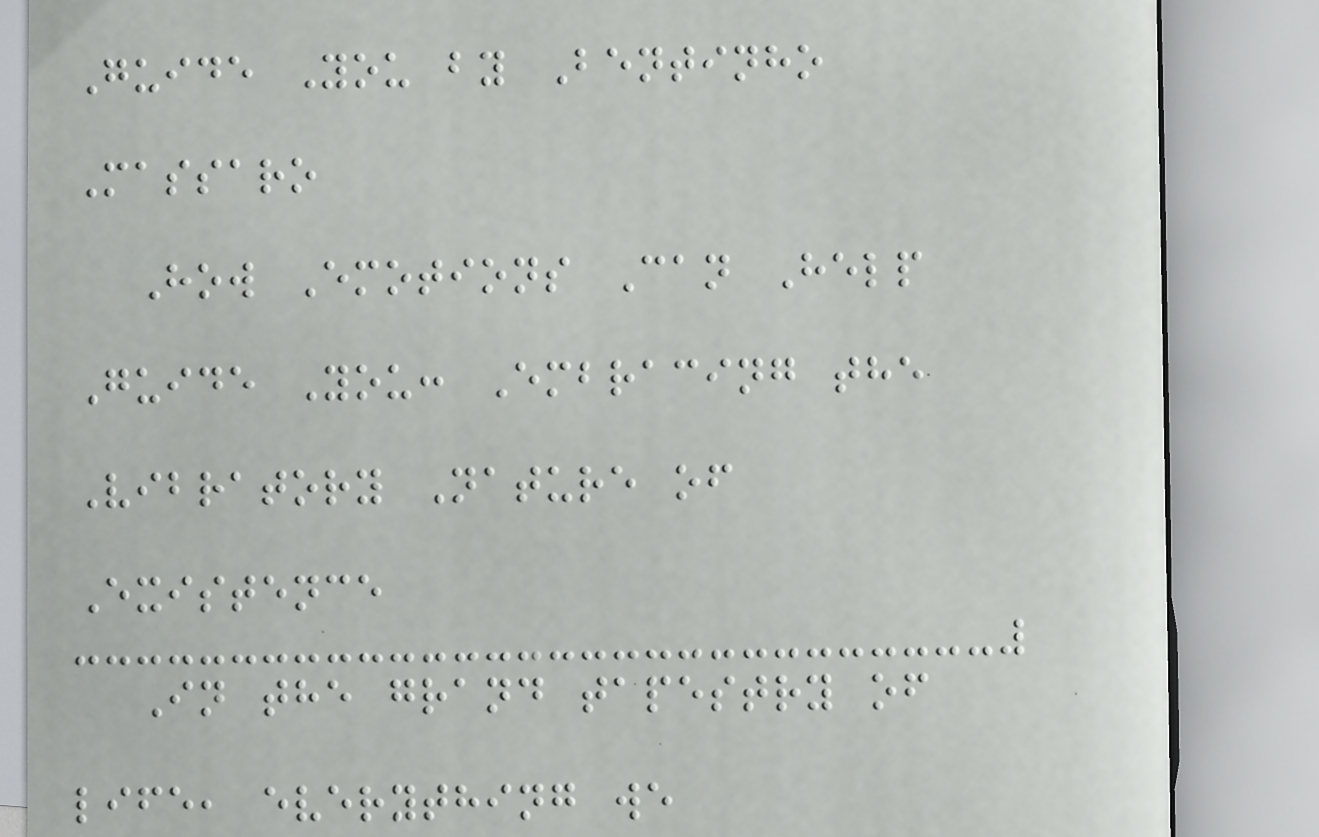Guide You by Bentinho
Massaro
How Emotions Can Help
Guide You: Embracing the
Vibratory Nature of
Existence
In the grand tapestry of
life, everything we
